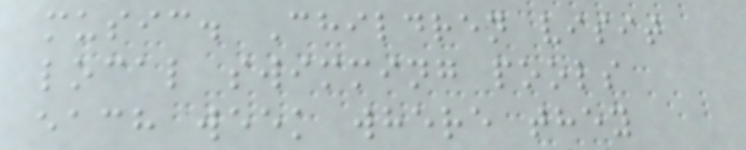music. Children visit
local swimming pools
each week where they
